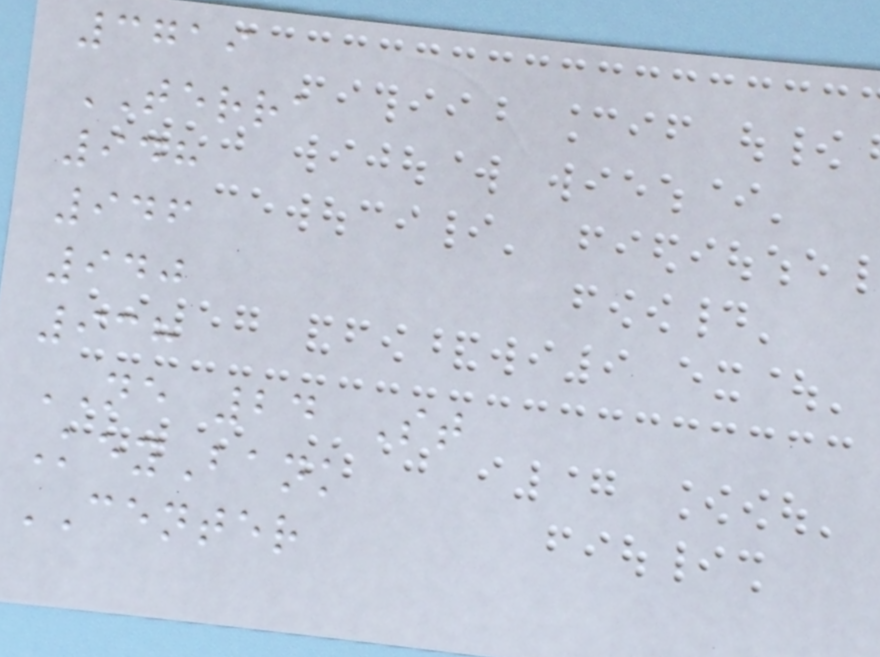3719
TERRA
948
946
940
938
NE 24 St
KeyBank
CENTER
